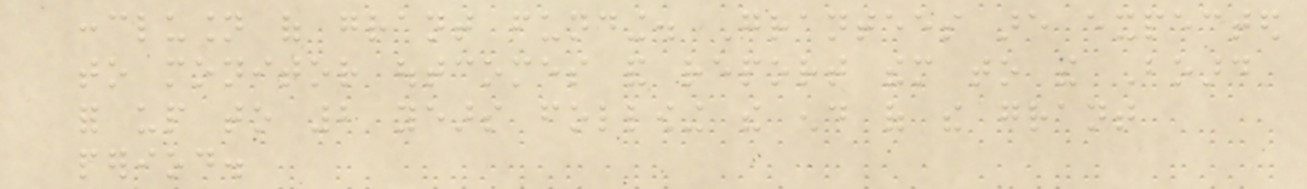conclusion of grant funding. Grantees are expected
to monitor outcomes and report them to the Board
for up to 2 years following the end of the grant
period.
